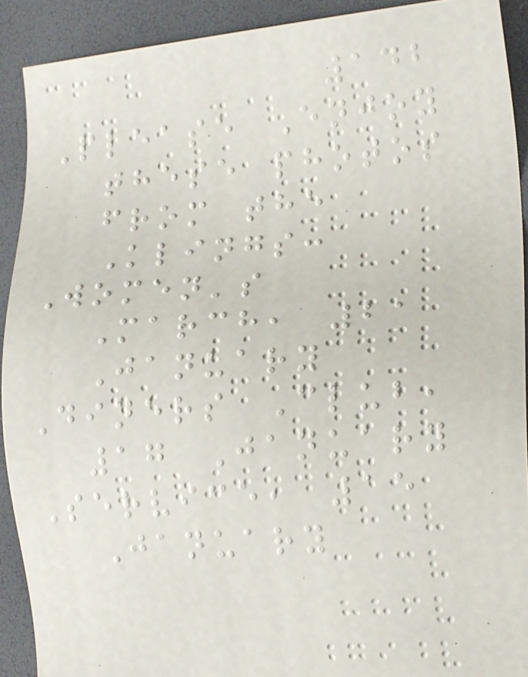142
Please Enjoy
these photos
from the
Klings:
Women's
March, 21
January
Diners Club,
17 January
Service, 15
January
